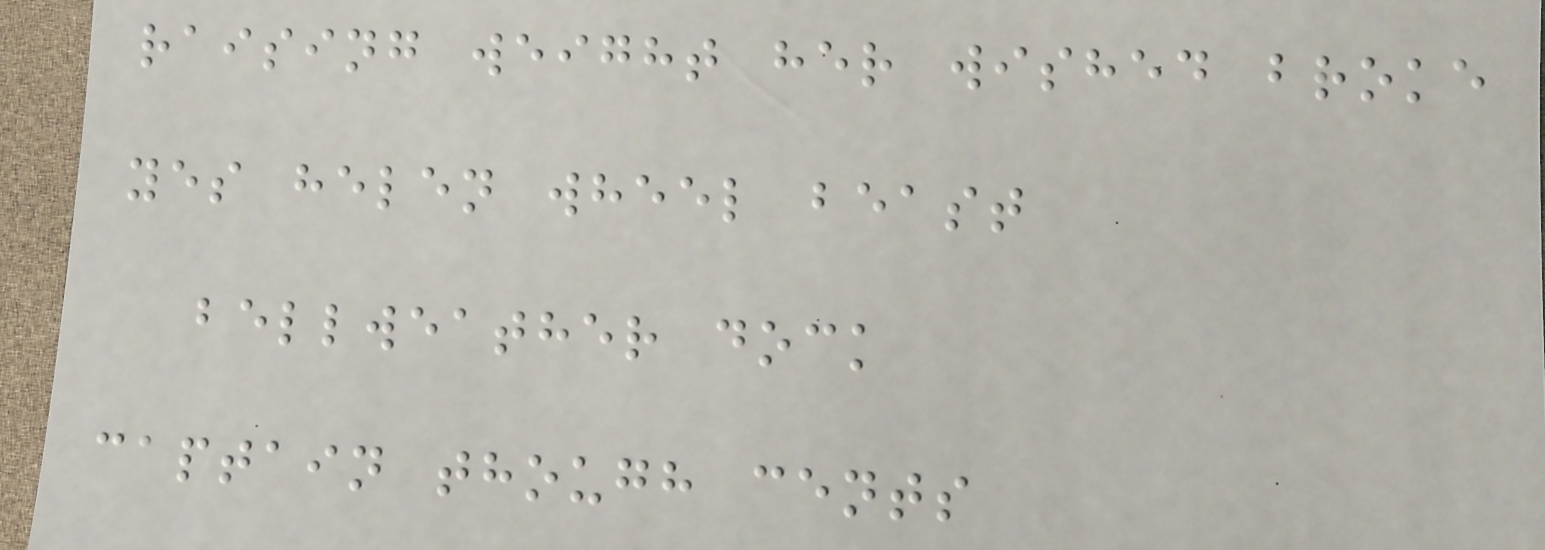raising weight her wished broke
yes helen wheel beast
bellweather dock
captain though cents
